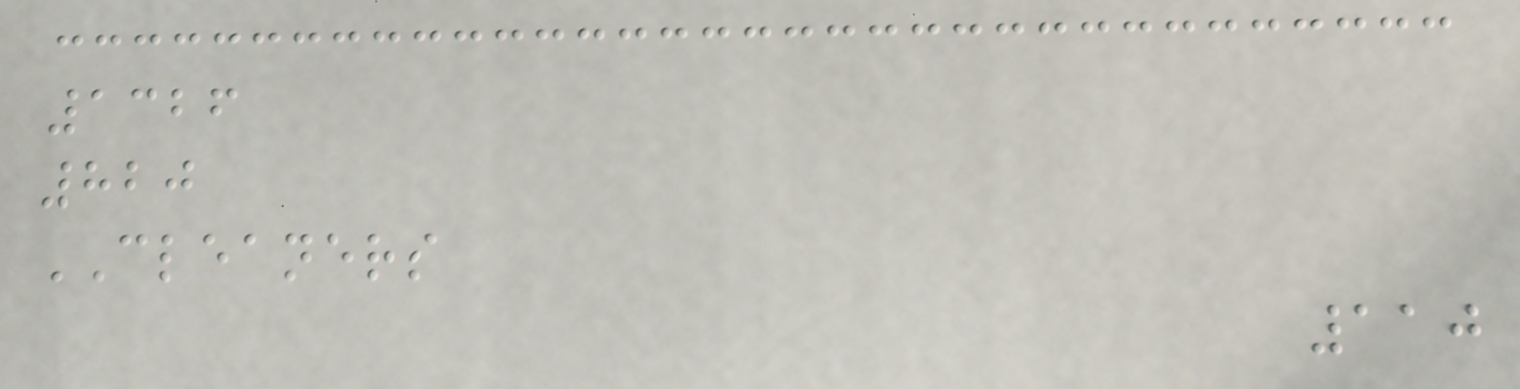1326
820
CLEANERS
110
